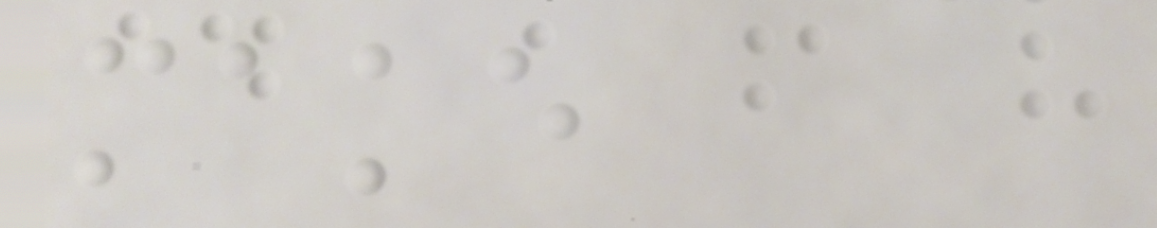make
